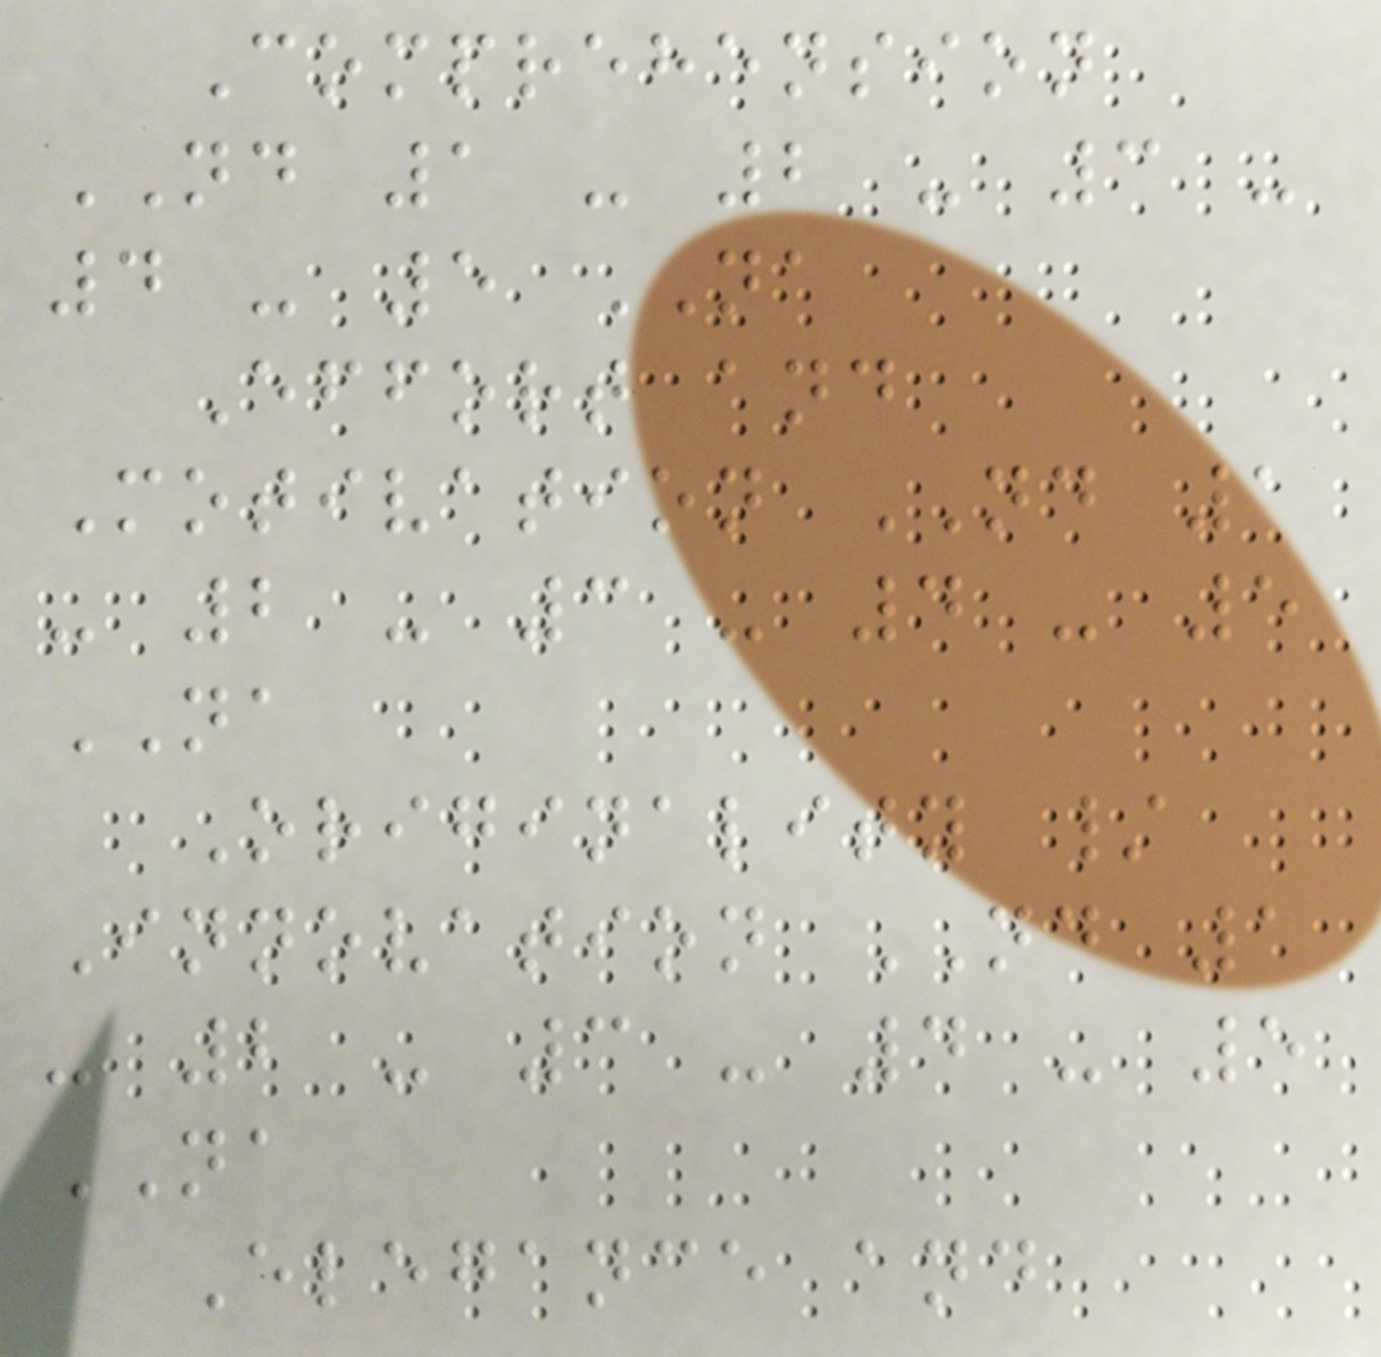Comprehension
ND 1 - 2 - 3 -
4 - 5 NA
Effort and
Motivation ND 1
- 2 - 3 - 4 - 5
NA
Originality /
Innovation ND 1
- 2 - 3 - 4 - 5
NA
Elegance and
